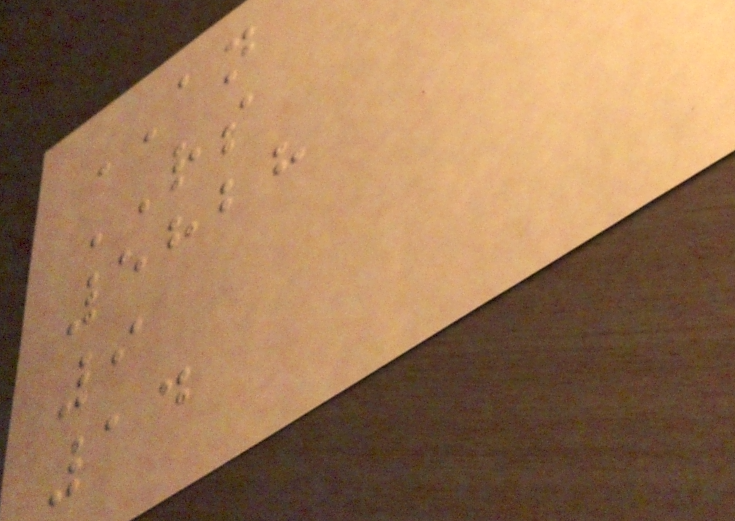AN
RS
5828
9
14
